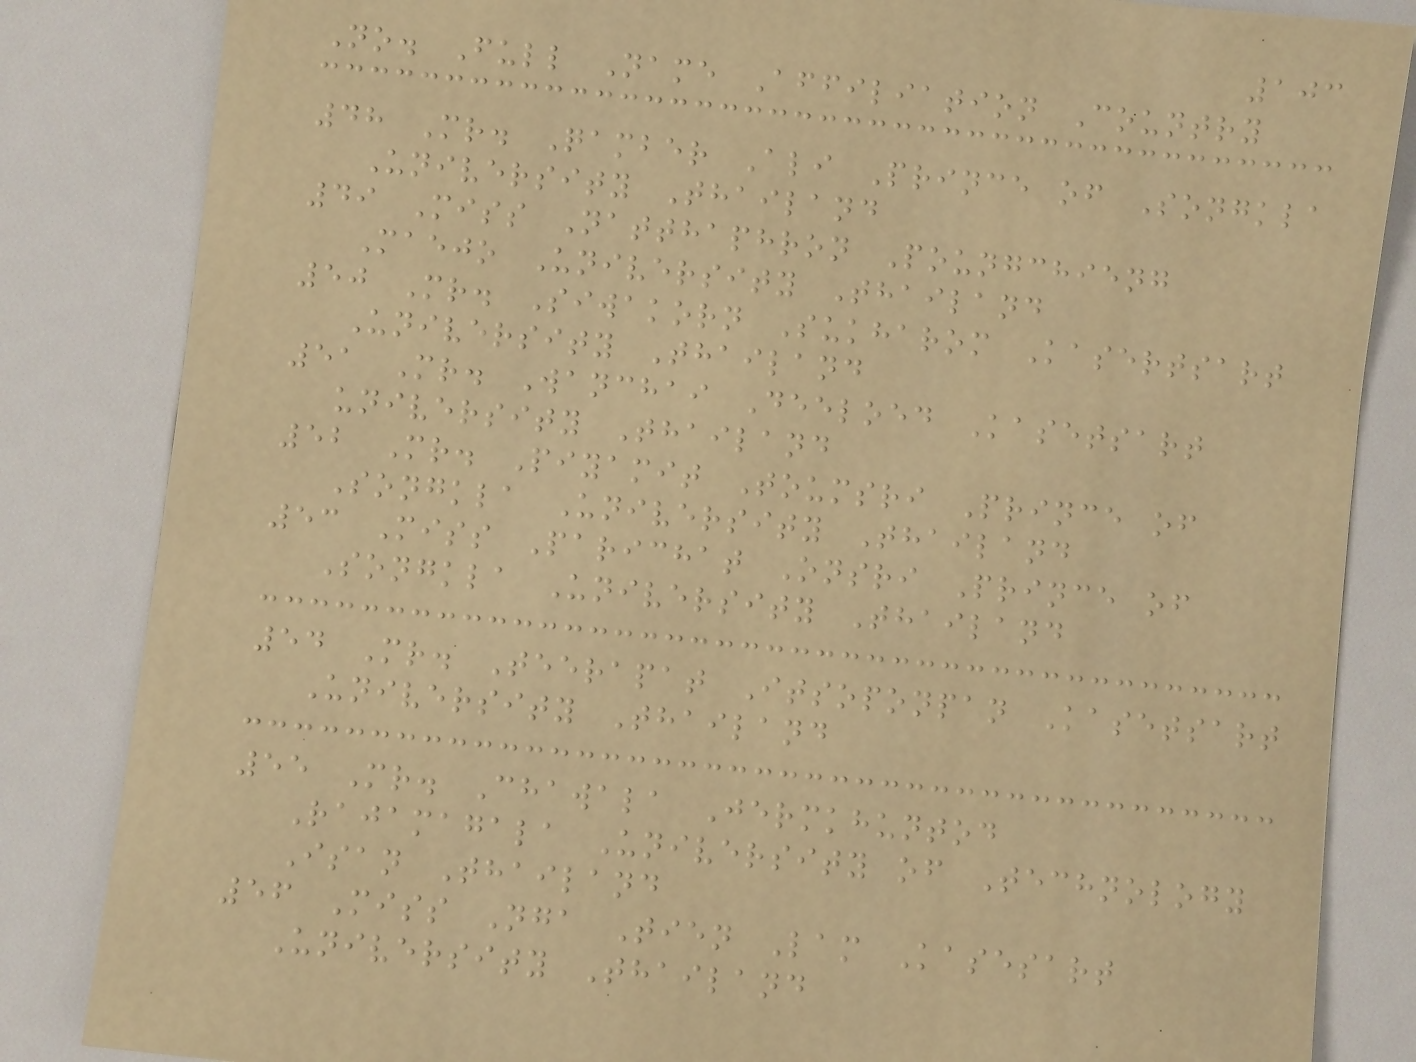103
No. Full Name Affiliation Country
48 Mr. Qamber Ali Prince of Songkla
University Thailand
49 Miss Natthaphron Poungchieng
Maejo University Thailand
50 Mr. Siwakorn Sukharom Kasertsart
University Thailand
51 Mr. Wanchai Deeloed Kasetsart
university Thailand
52 Mr. Piyamit Toumsri Prince of
Songkla University Thailand
53 Miss Parichat Onsri Prince of
Songkla University Thailand
54 Mr. Teerapat Itsoponpan Kasetsart
University Thailand
55 Mr. Chawala Jermkhuntod
Rajamagala University of Technology
Isan Thailand
56 Miss Nga Tien Lam Kasesart
University Thailand
